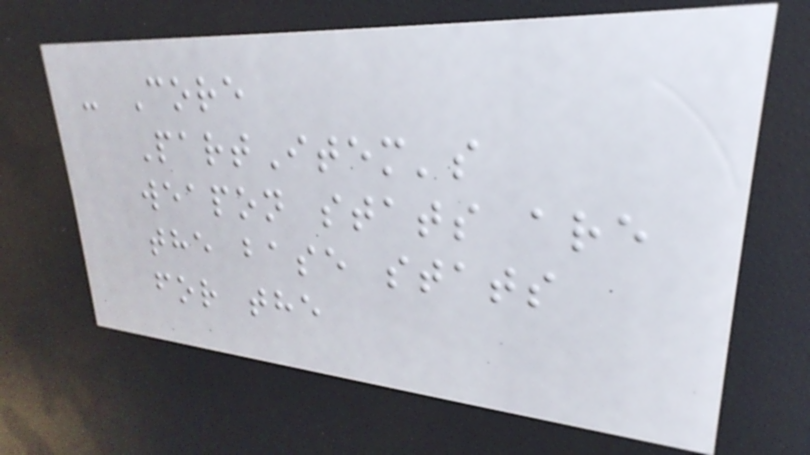- Core
PartItem's
weapon stats are
the base stats
for the
